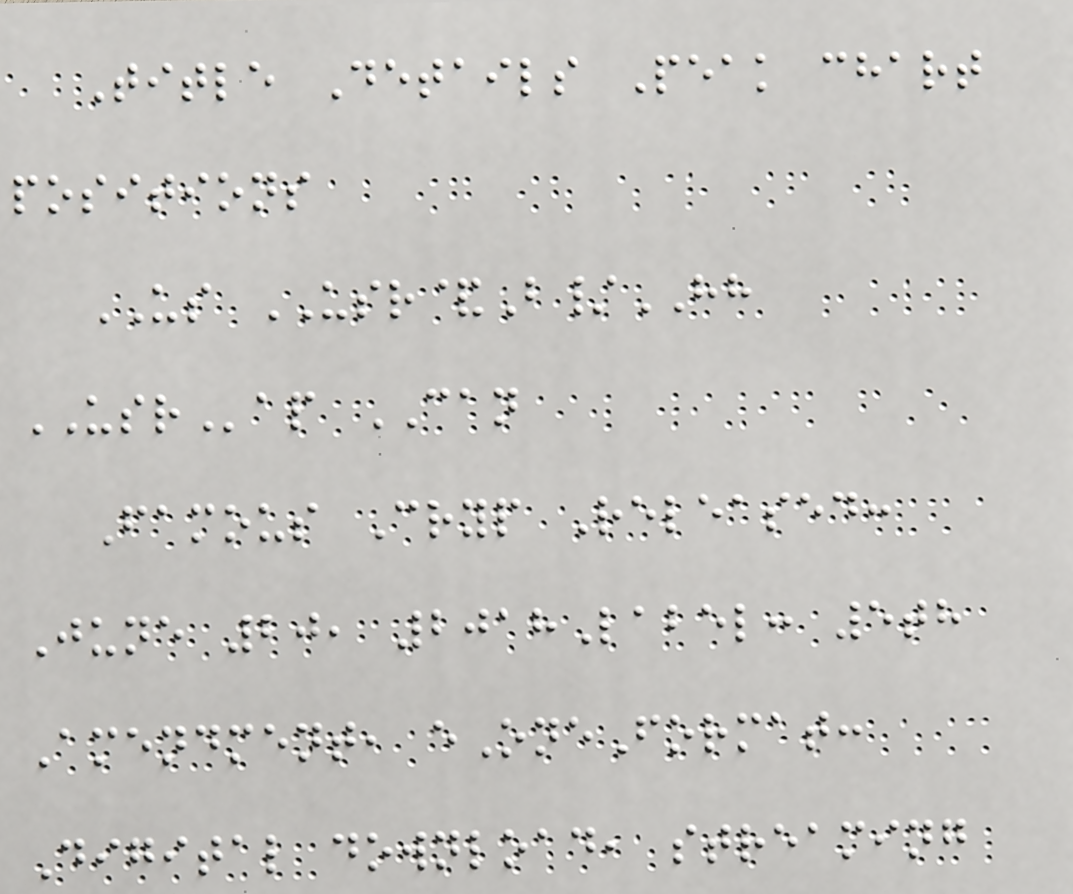Title Details Peak chart
positions
US USR&B/HH
USRap CAN
Famous Cryp Released:
June 20, 2018Label: 5th
Amendment, eOneFormat:
Digital download, streaming
